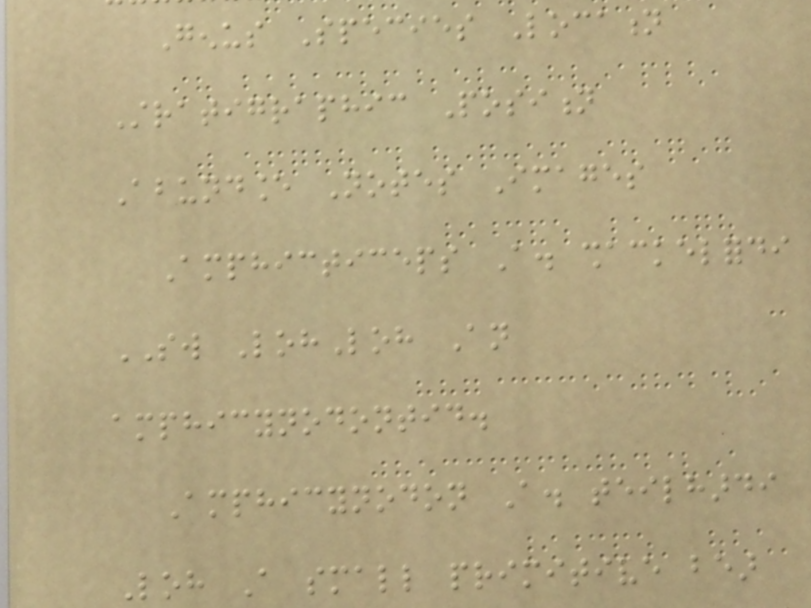Genus Species Location
Stratigraphic Position
Abundance Notes Images
Amphicticeps A. shackelfordi
SW LohLoh An
amphicynodontid.
Amphicynodon A. teilhardi
Loh A small primitive bear
